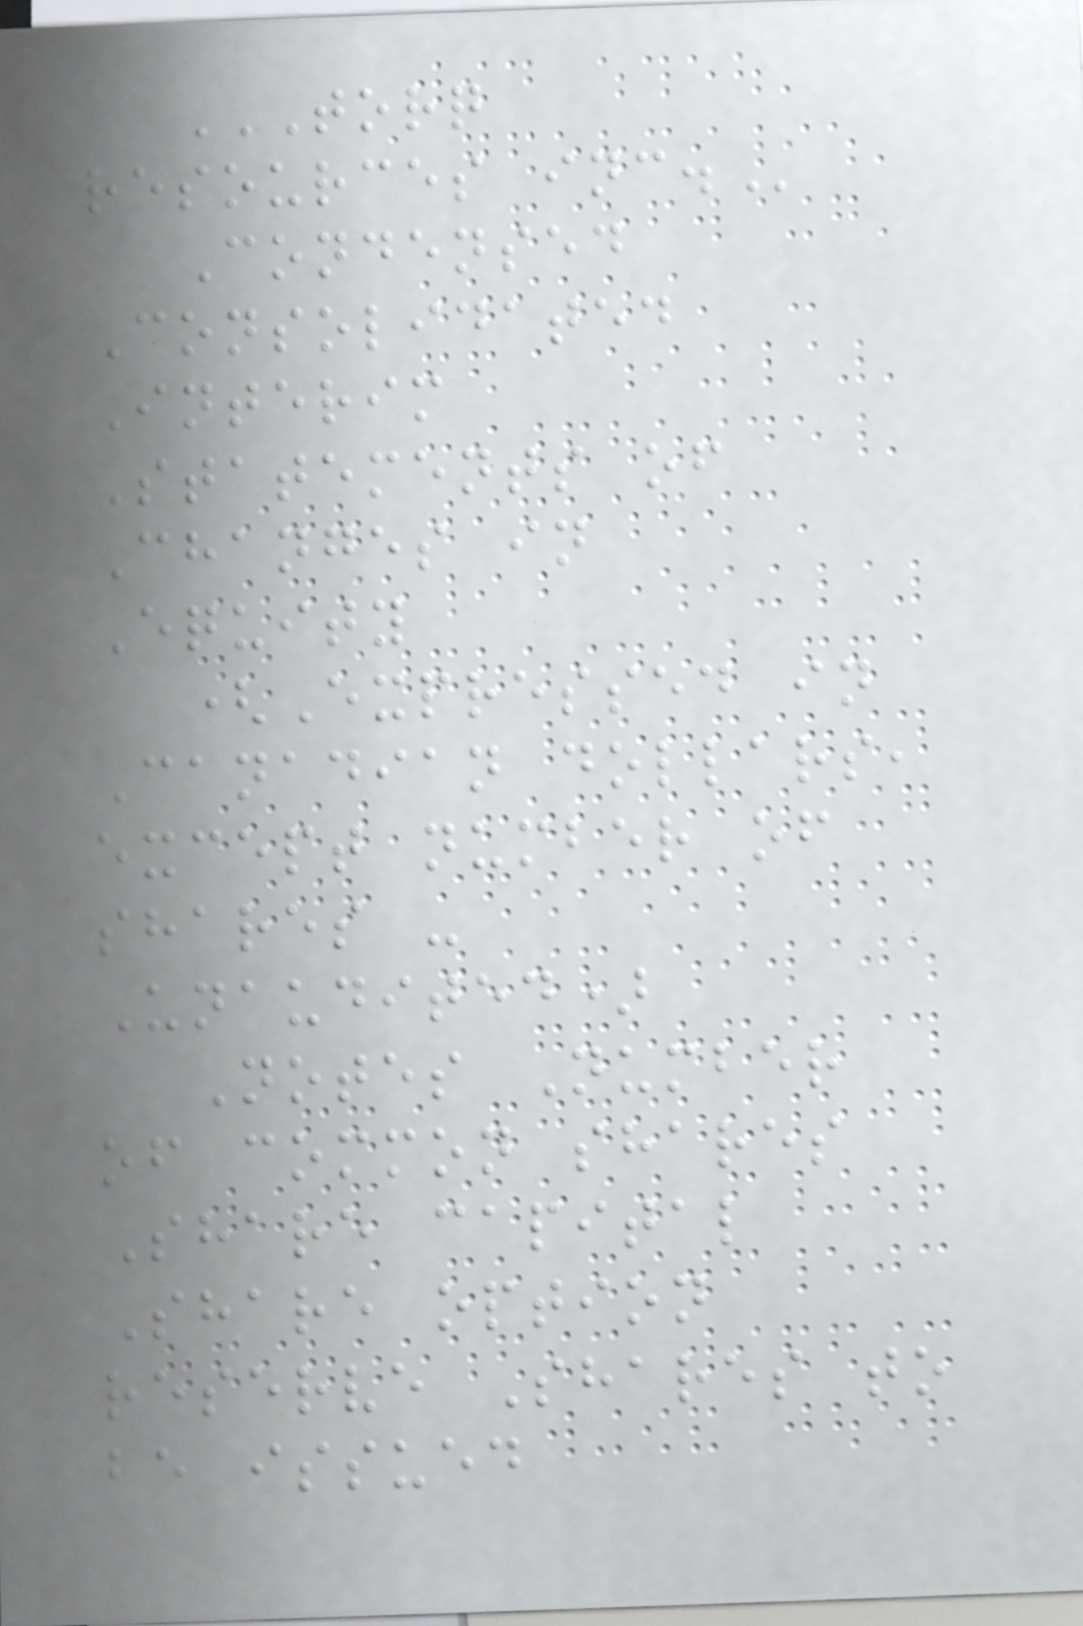TORQ
RESOURCES INC.
Condensed
Consolidated
Interim
Statements of
Changes in
Equity
(Expressed in
Canadian dollars,
except number of
shares -
Unaudited)
Notes Number
of common shares
Share capital
Share option
reserve Shares to
be issued
